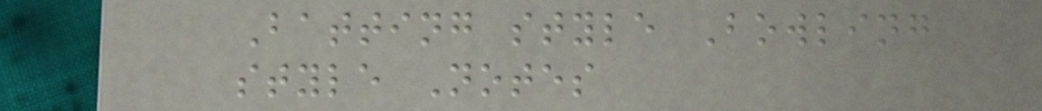Batting style Bowling
style Notes
